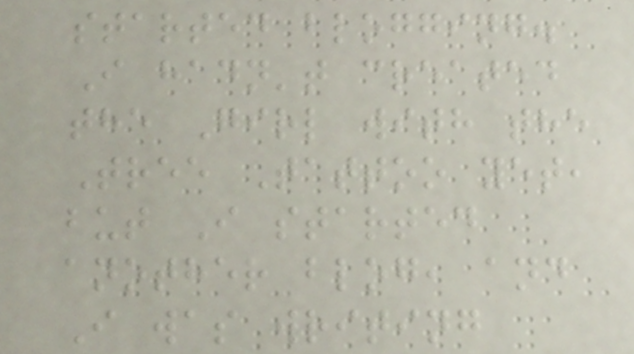started blogging.
I hadn't created
the Girl with the
Tree Tattoo yet,
but I started
another blog, and
I was writing
